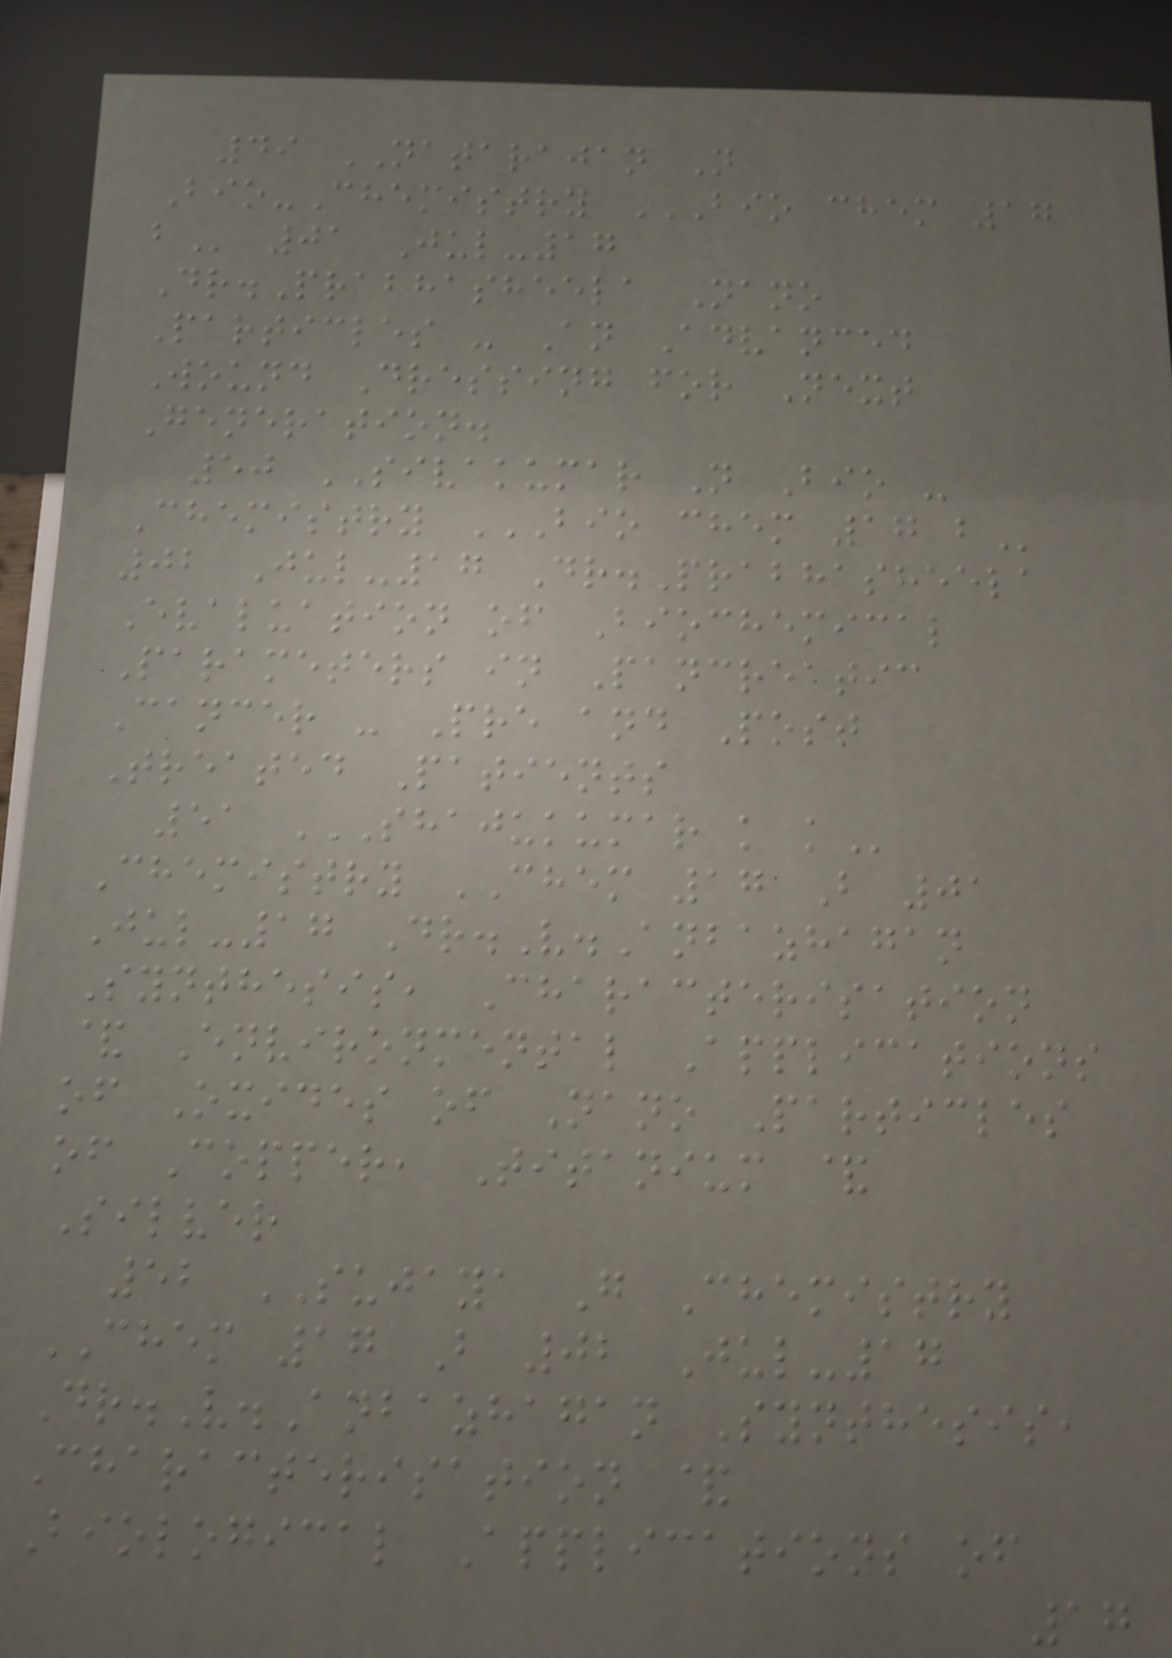49 NATARAJAN N
Bio-Chemistry BIO CHEM 17
B 01 Jul-17
Dr.Prabhasheela Nano
Particles - An Advanced
Wound Dressing for Next
Generation.
50 SIVAKUMAR N Bio -
Chemistry BIO CHEM 17 B
02 Jul-17 Dr.Prabhasheela
Evaluation of Biochemical
Parameters in Pancreatic
Cancer - Pre and Post
Treated Patients
51 SHAJUKUMAR K K
Chemistry CHEM 17 B 01
Jul-17 Dr.V.Anbazhagan
Synthesis, Characterisation
& Environmental Applications
of Oxides of Nano Particles
of Copper, Titanium &
Silver
52 SUJAYA G Chemistry
CHEM 17 B 02 Jul-17
Dr.V.Anbazhagan Synthesis,
Characterisation &
Biological Applications of
17
